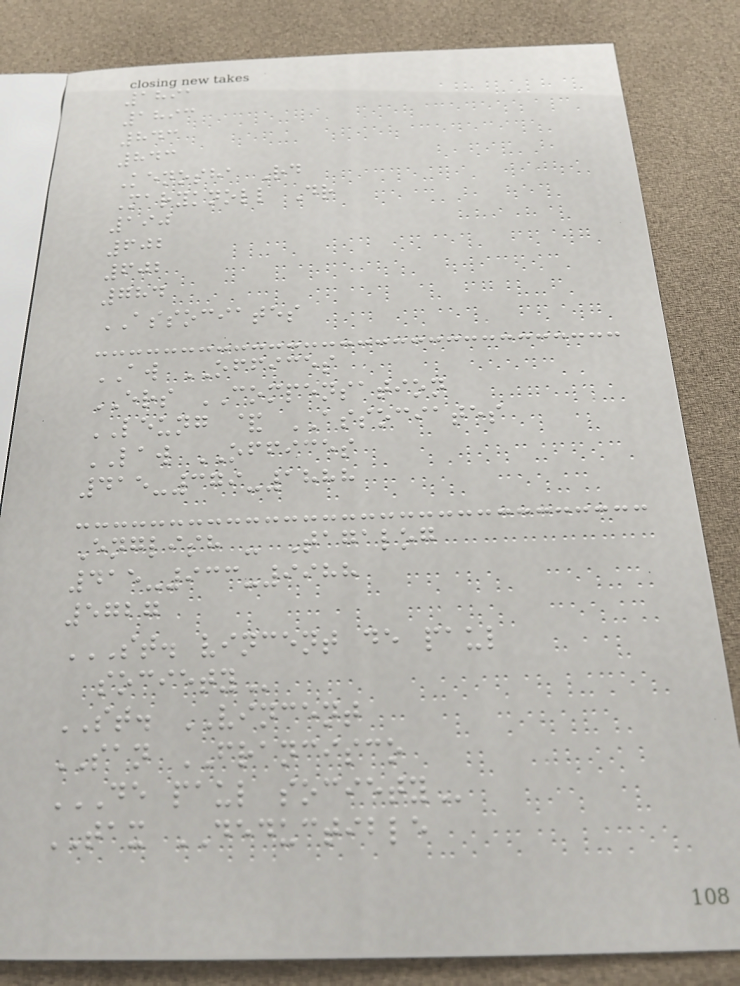1891
1893
843
843
Kenosha Rd
Maryknoll Dr
190
602
602
784
ASSOCIATES
AW OFFICES
ERS COMPENSATION
LEUNG & ASSOCIATES
LAW OFFICES
415-379-1888
English - Tagalog
415-933-9988
5727
ST. VINCENT DE PAUL
SOCIETY
ST. VINCENT
SAN FRANCISCO
DE PAUL SOCIETY
TAX DEDUCTIBLE
